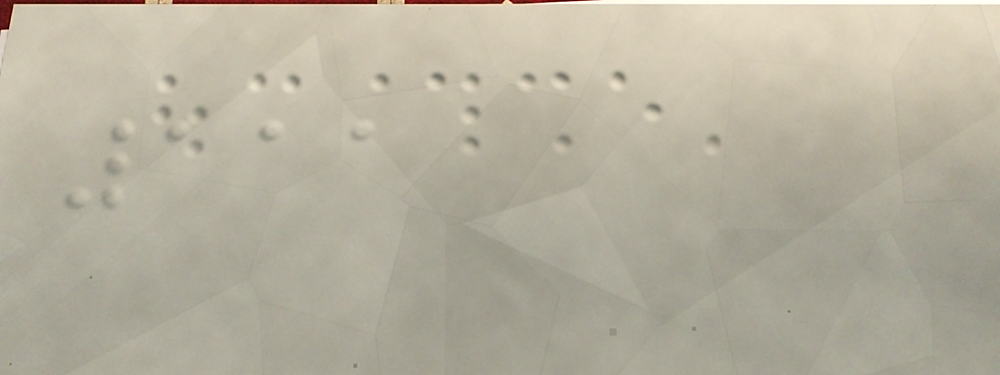111
